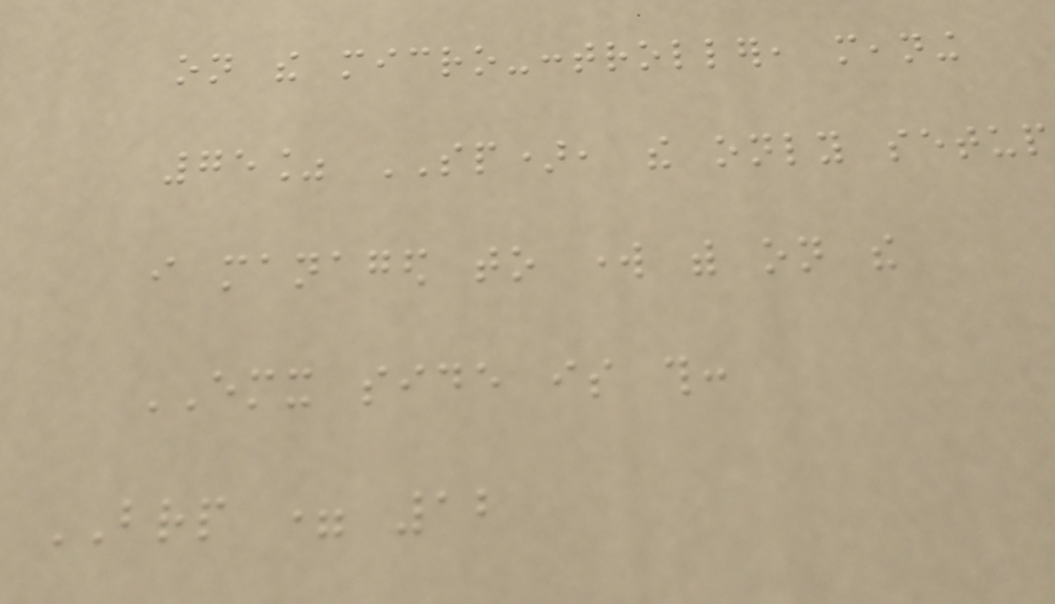on the micro-controller, meaning
75% SP), the only setup
i managed to work with on the
EMX side is this:
BRP = 12
